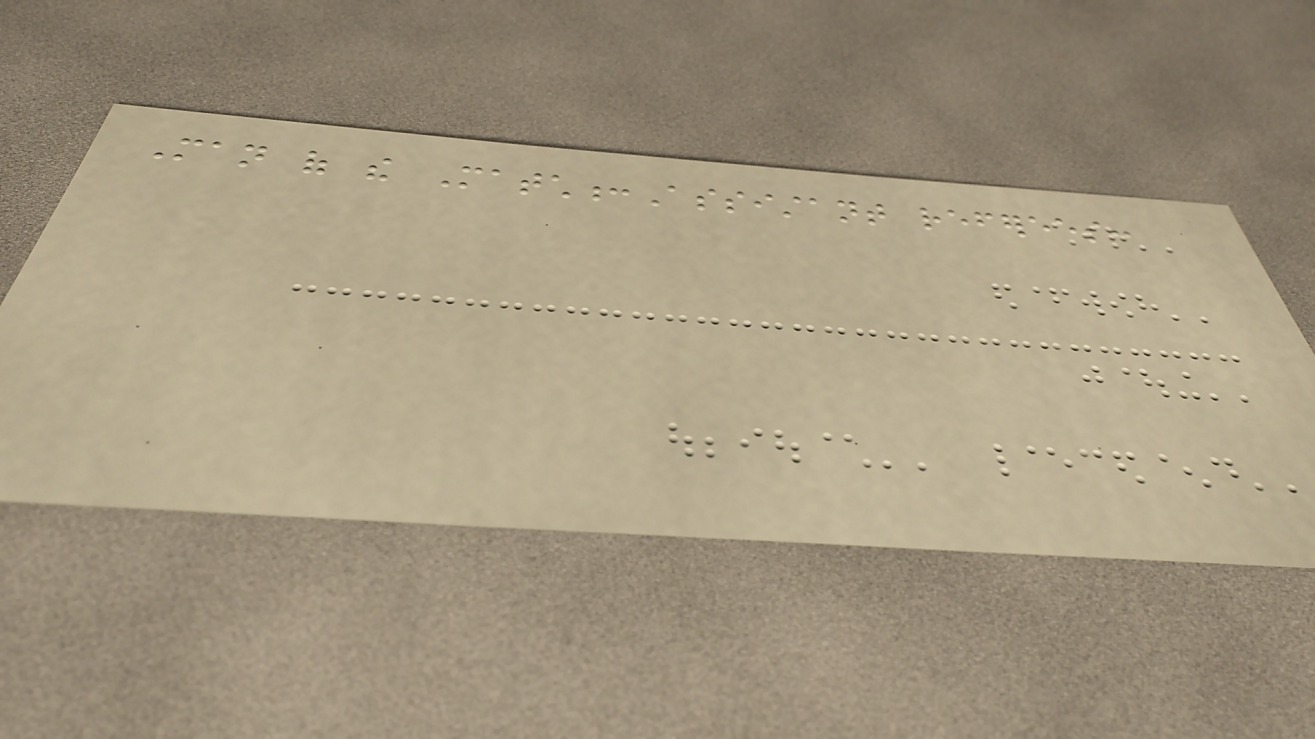Man of the Match:Assistant referees:
